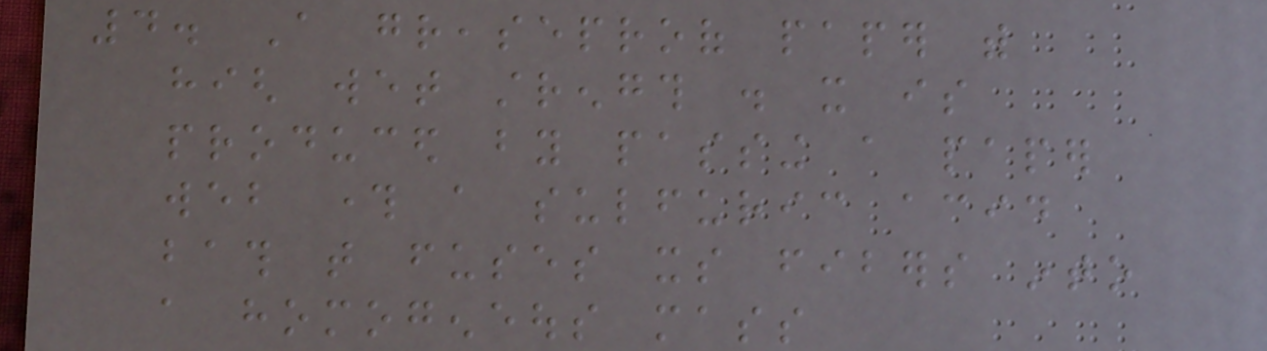4. A greaseproof paper with
high wet strength . it is
produced by passing a paper
web through a sulfuric acid
bath that fuses its fibers into
a homogeneous mass
